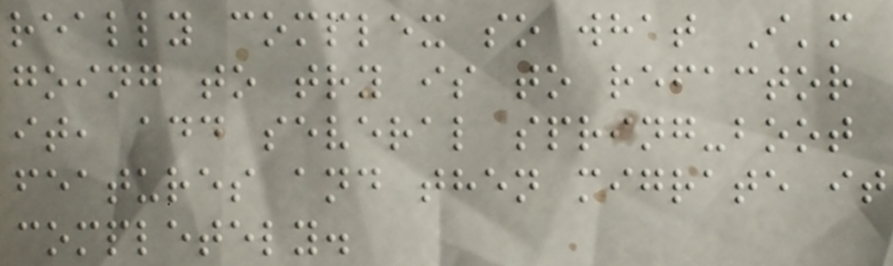really complex so what I'm
going to try is to refactor
it, add several spring-boot
features and then migrate it
completely.
